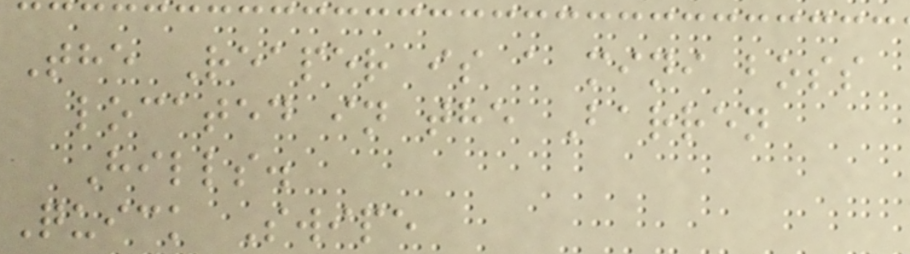The Reaper is a mini boss
located in the Barren
Hills.
Quick Swipe
